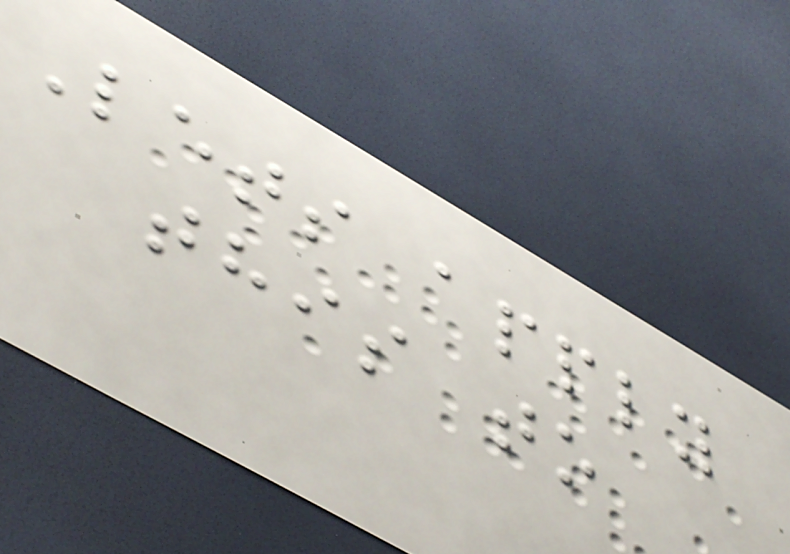Lets apply
this to
